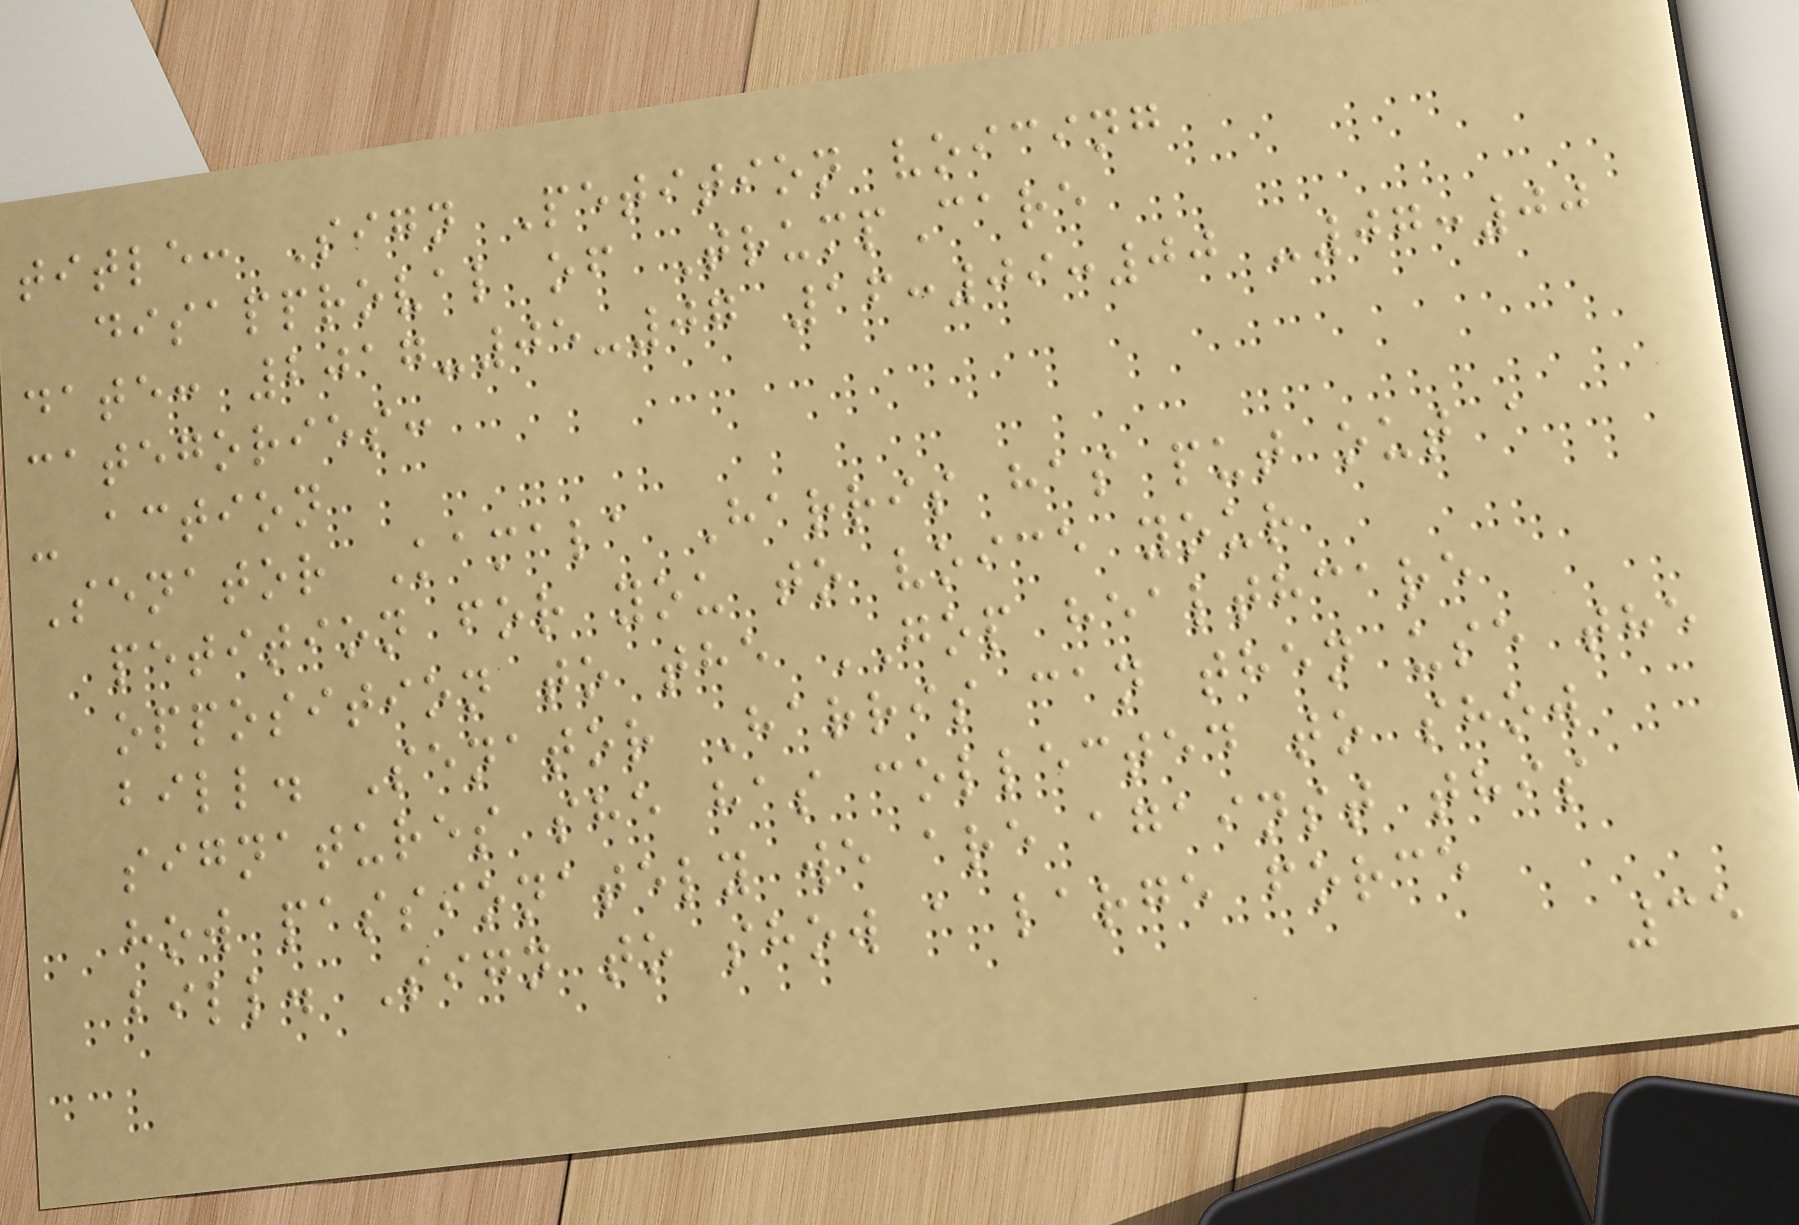title: Sign Petition voicing
disapproval of TrumpCare
date: 2017-05-07 16:09:00 -07:00
categories:
- action
Senator Kamala Harris has put out a
petition for you to voice your
opposition to the GOP healthcare
bill. Senator Harris can then use the
signatures she has collected to show
how passionately we are against this
bill. Sign to show a large force
35
